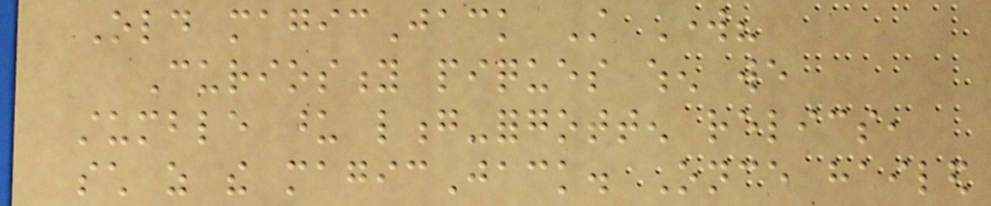Old magicJack Still Work?
Curiosity piques when we
stumble upon long-forgotten relics,
such as the magicJack. Once hailed
